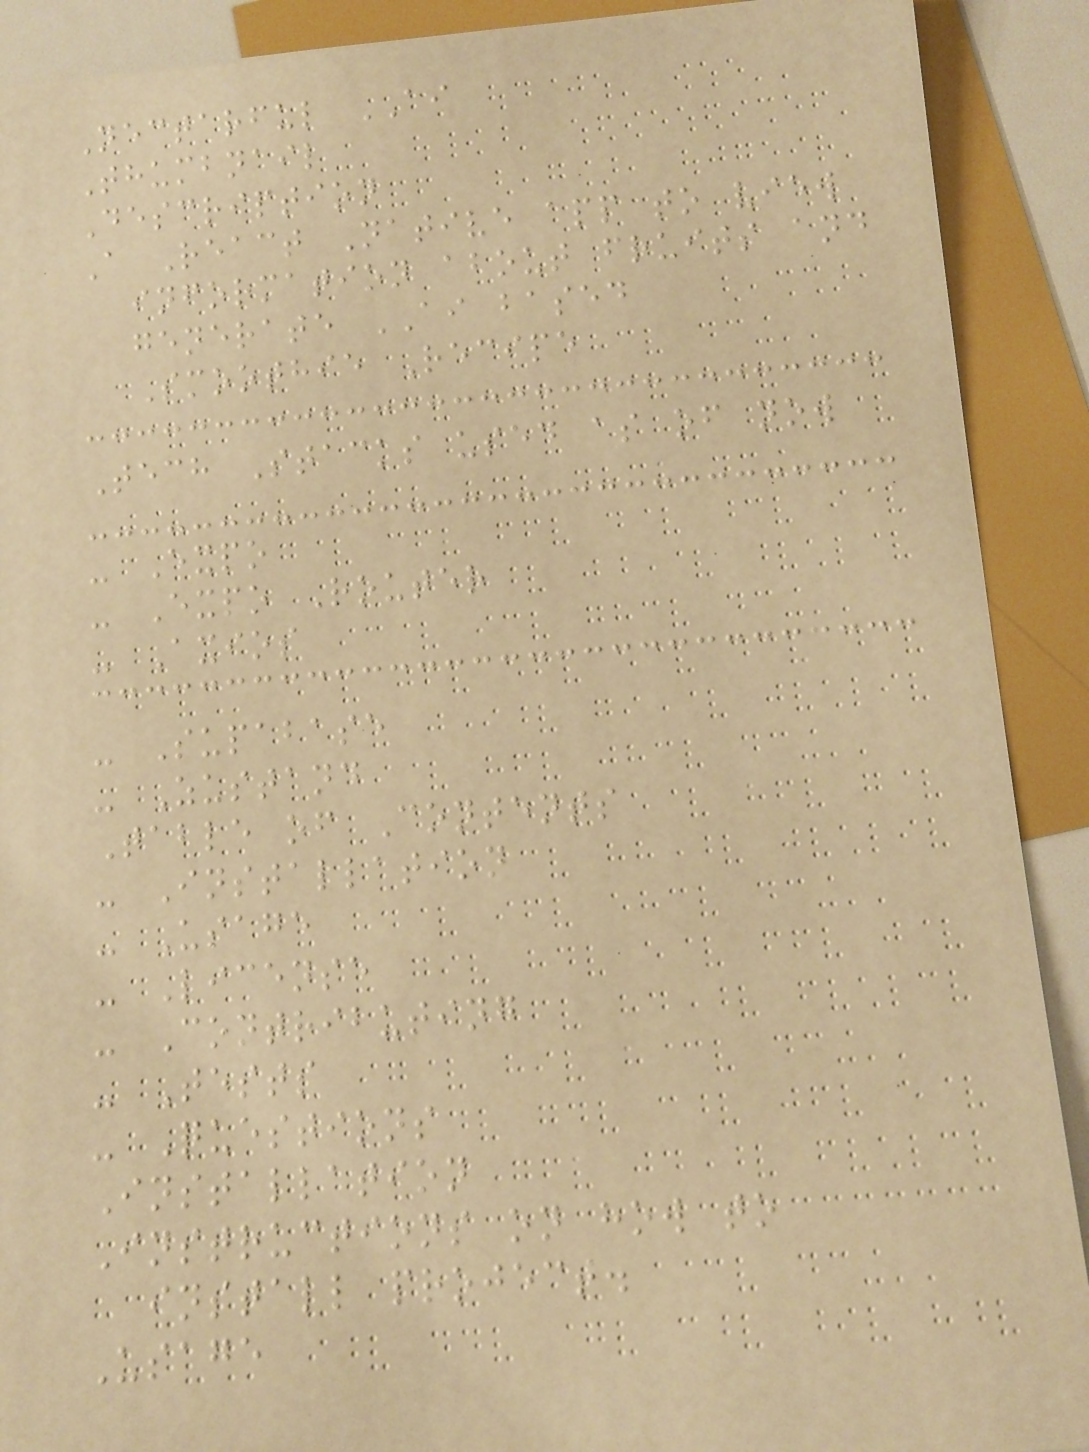Nectarful AI
Thumbnail
Description
A React Native app to view
information about fruits and
generate AI based
Smoothie Recipe
Tech Stacks used as of now
- Expo
- Expo Router
- Axios
- Supabase
- Zustand
Table of Contents
- Installation
- Usage
- License
- Contributing
- Tests
- Questions
Installation
Instructions on how to
install project.
Usage
